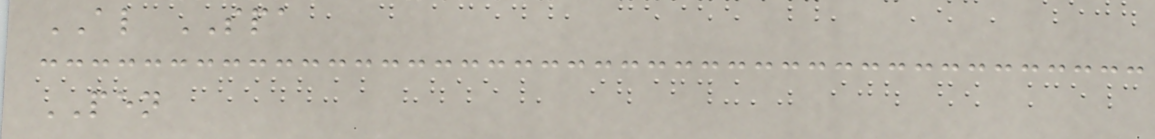AL SPA
PEN
